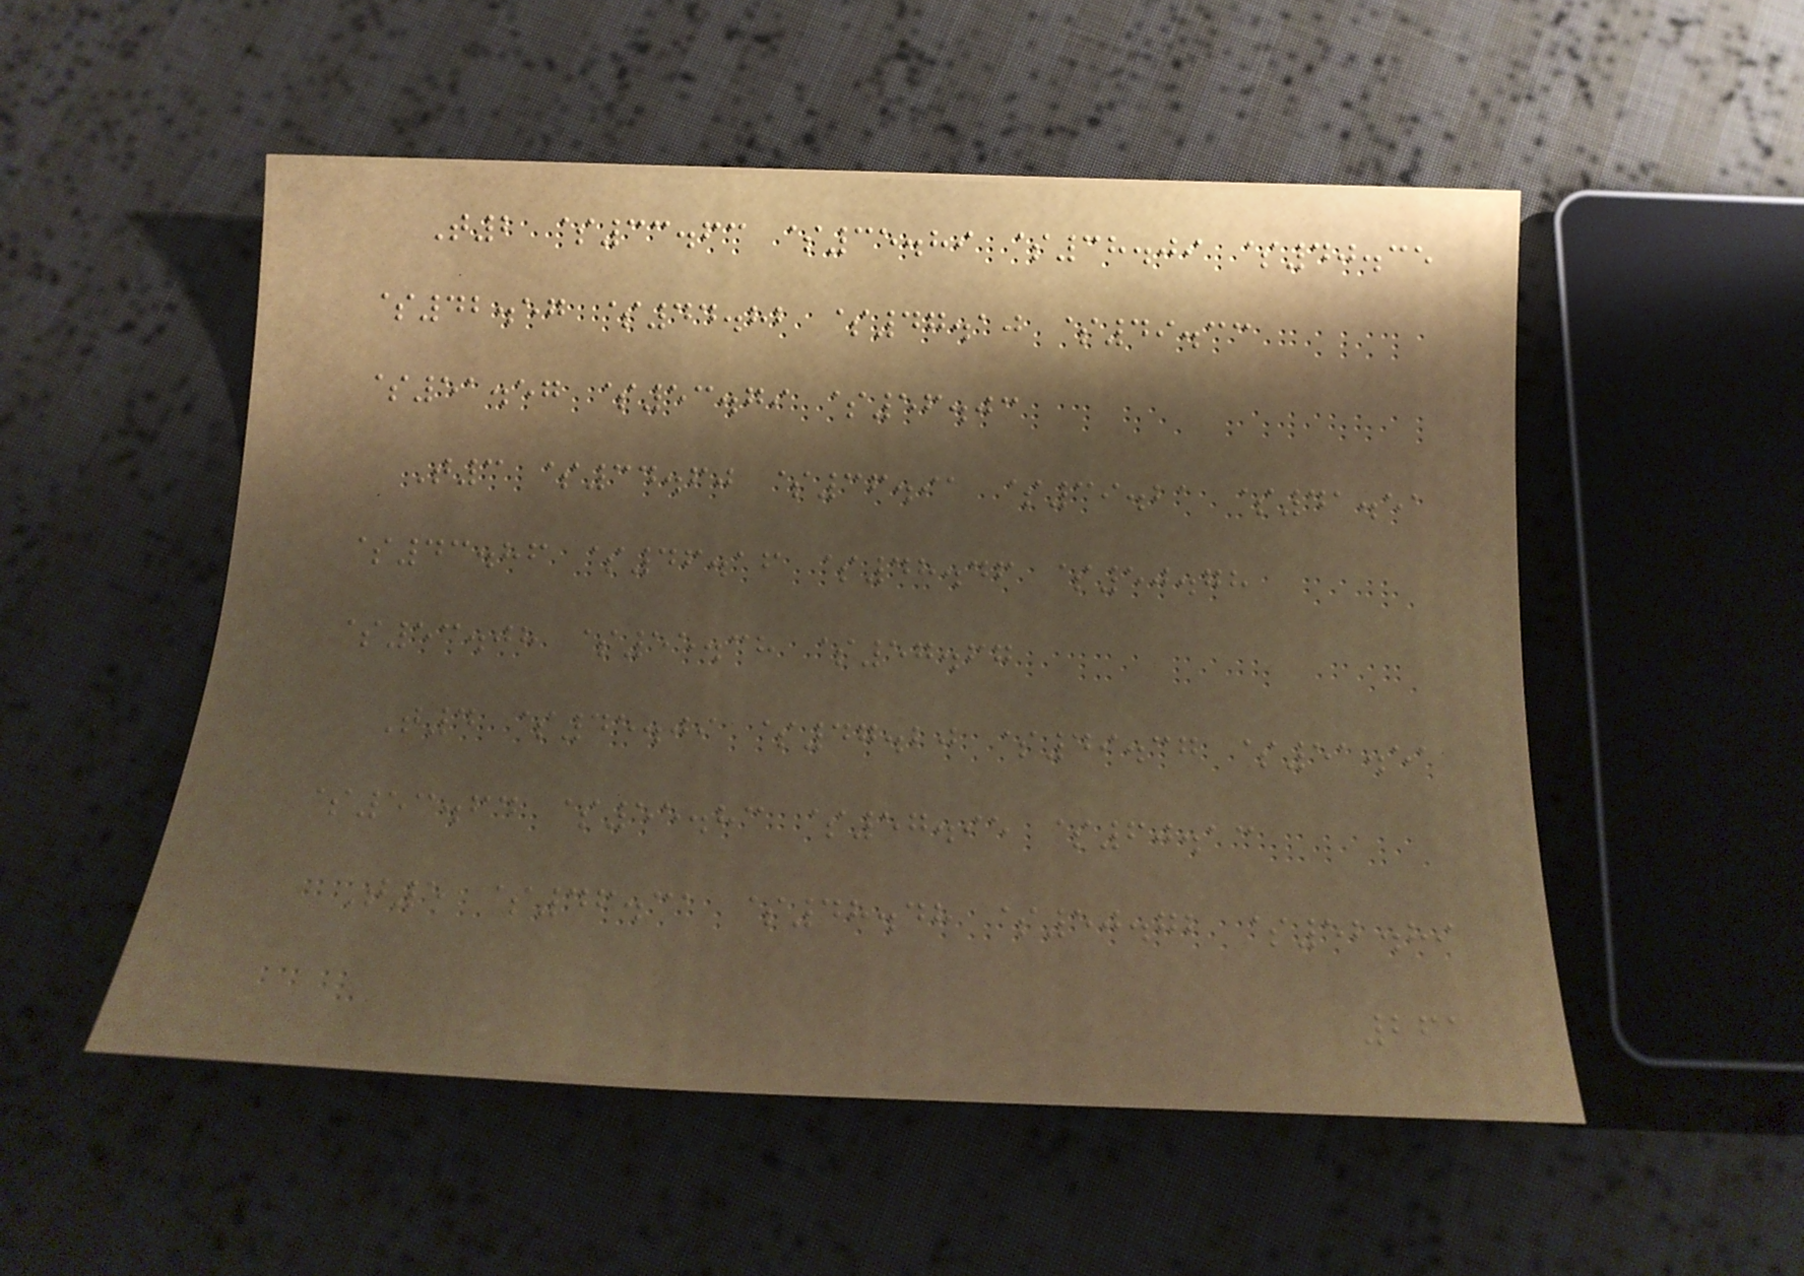T2 $33.63 $35.89 $38.09 $40.35
$42.57 $44.82 $47.10 $49.33
$51.57 $53.79 $56.03
T3 $34.60 $36.91 $39.21 $41.51
$43.86 $46.16 $48.46 $50.78
$53.08 $55.38 $57.67
T4 $45.09 $47.20 $49.37 $51.51
$53.64 $55.83 $57.95 $60.13
T5 $46.31 $48.48 $50.72 $52.89
261
